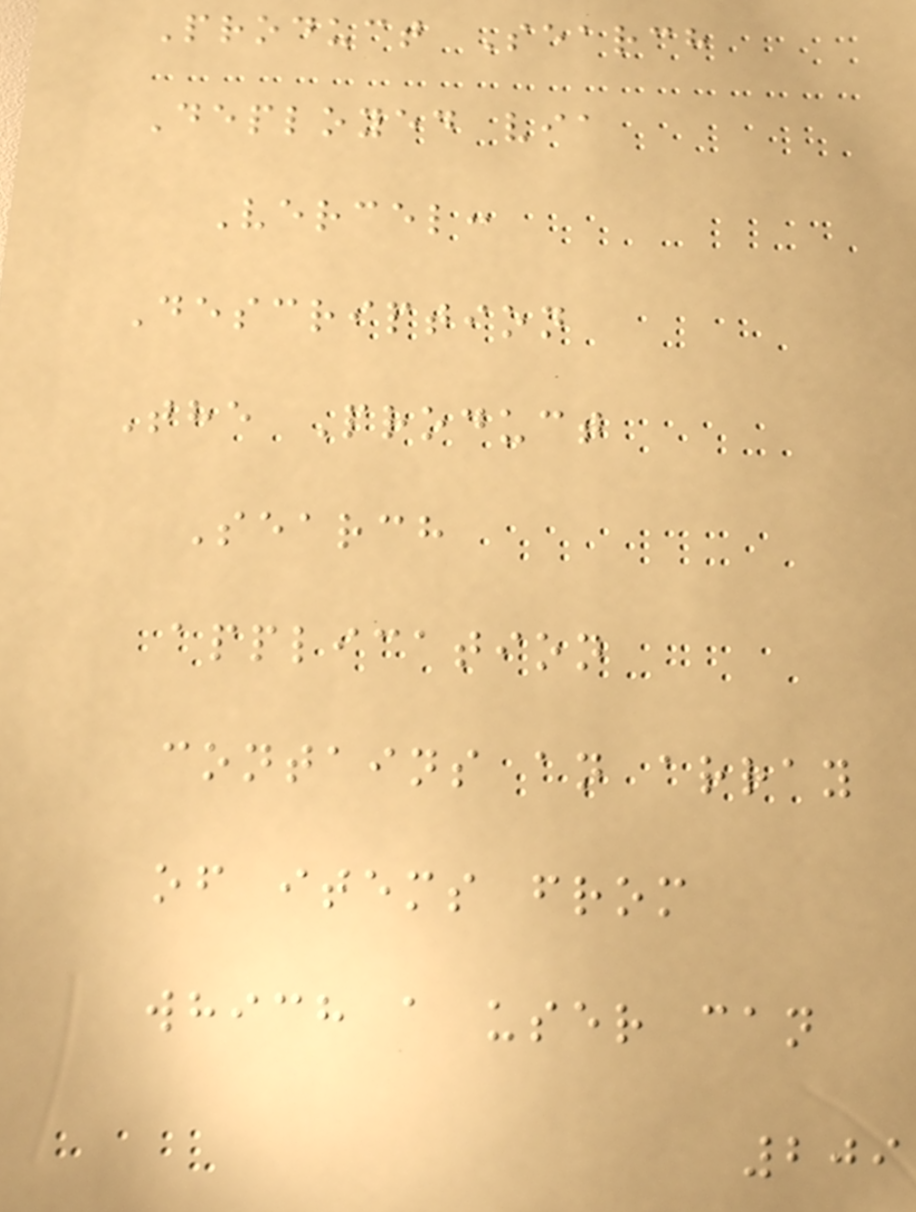Product Search
Deployed via
Vercel:
Description
The Product
Search
application
contains an array
of items from
which a user can
209
